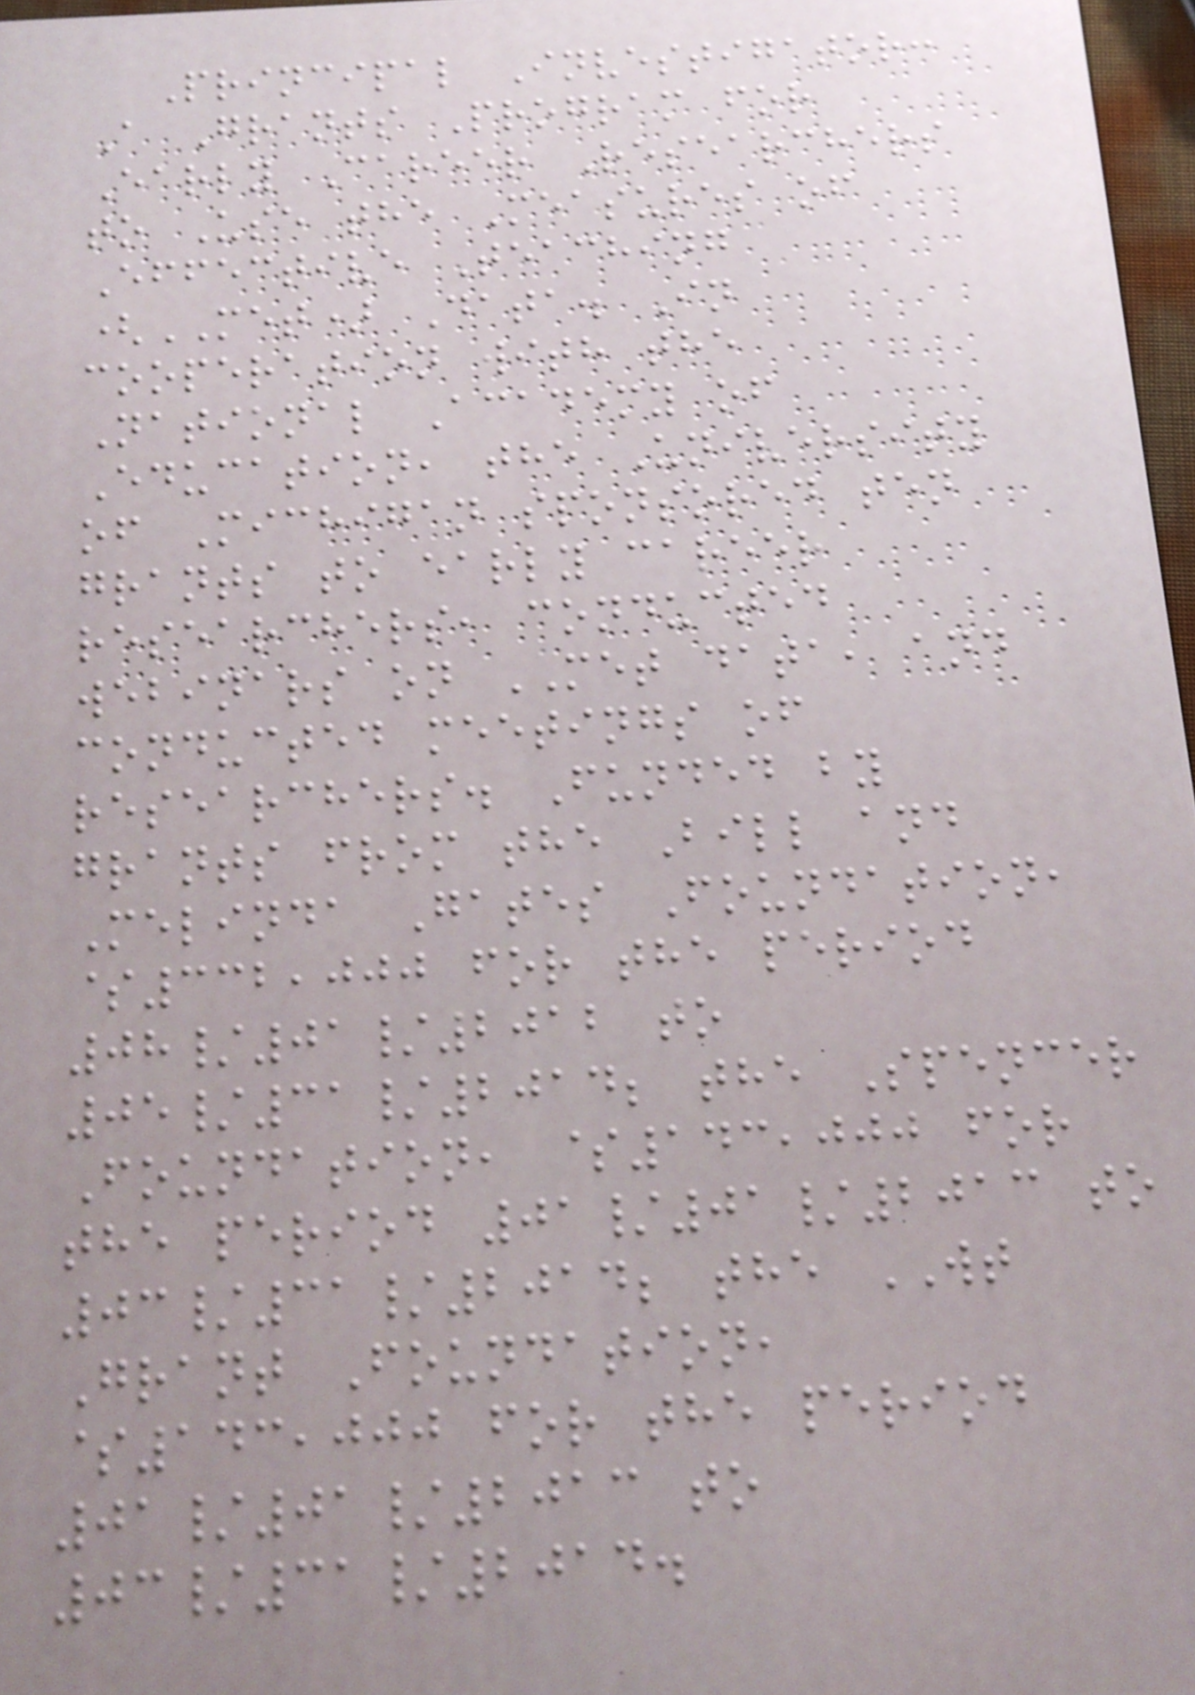Principal Investigator:
A Grants Program for
Early Career Researchers
to Use the Measures of
Effective Teaching
(MET) Data. In
cooperation with the
National Academy of
Education, the University
of Michigan sponsored ten
grants to early career
researchers, conducted
webinars on MET data, and
conducted meetings of
researchers. Funded by
grants from the Bill and
Melinda Gates Foundation,
$332,000 for the period
08/01/2012 to
05/31/2014; the Spencer
Foundation, $143,000 for
the period 01/01/2013 to
03/31/2014; the WT
Grant Foundation,
$143,000 for the period
01/01/2013 to
03/31/2014.
